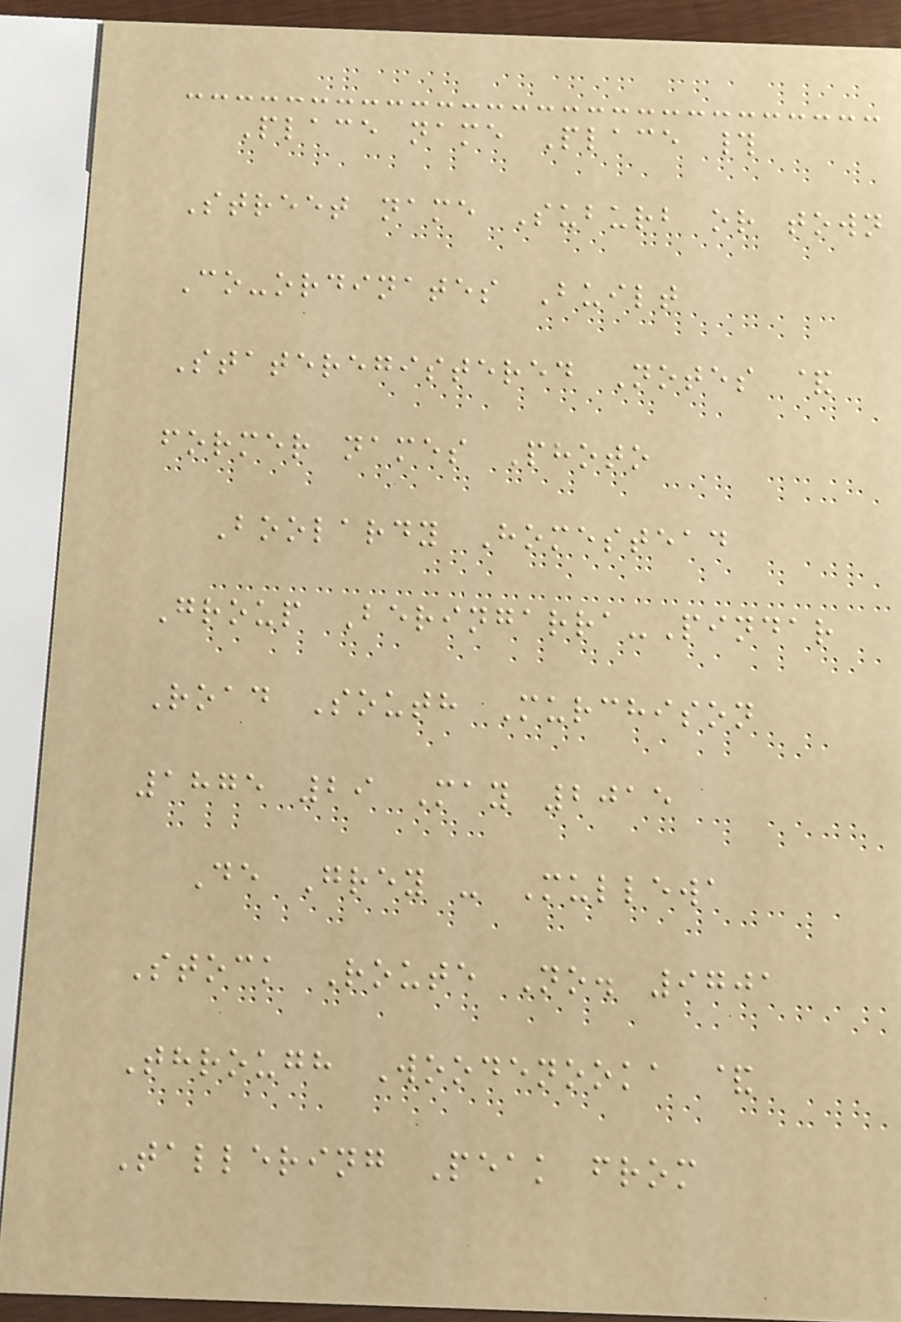Place name Place #
Street name Suburb or town
Co-ordinates Built
Stateregistered Notes &
former names Photo
Boolardy Homestead
Group Beringarra-Pindar
Road South Murchison
1875 29 May 2015
De Grey - Mullewa
Stock Route No. 9701
Through Woodenooka &
Tallering Peak from
